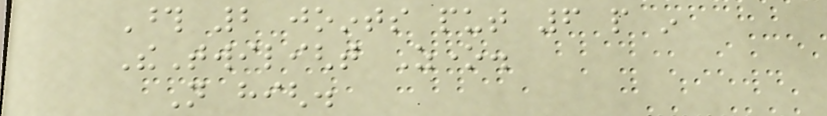Those 2 joints put 6 people in
TheTwilight Zone.
Not high.
